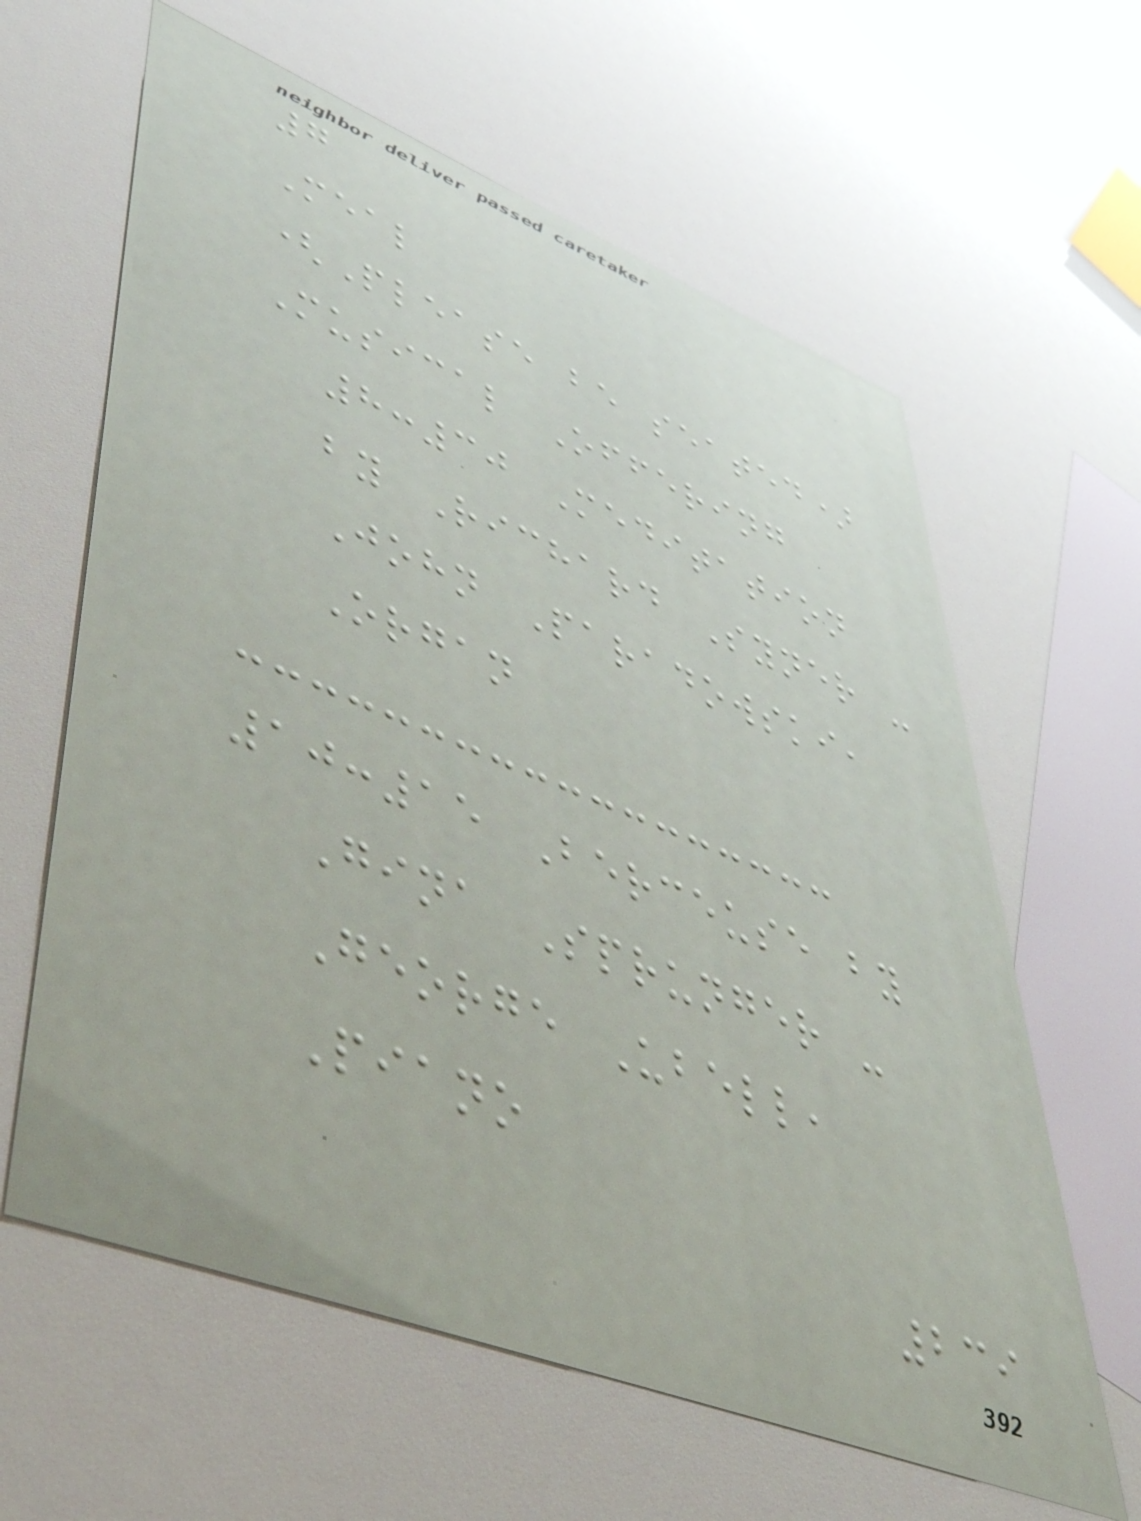7
Meal
(Please be seated)
Musical Offering
8:30 Meditation
by Richard Syner -
John Paradowski,
Organ
10:15 Berceuse by
Gina Sprunger -
George Ubell,
Piano
239
